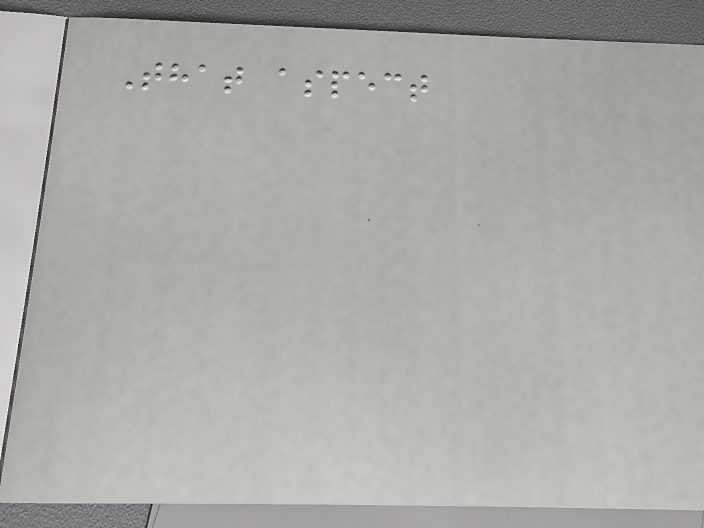That aspect
